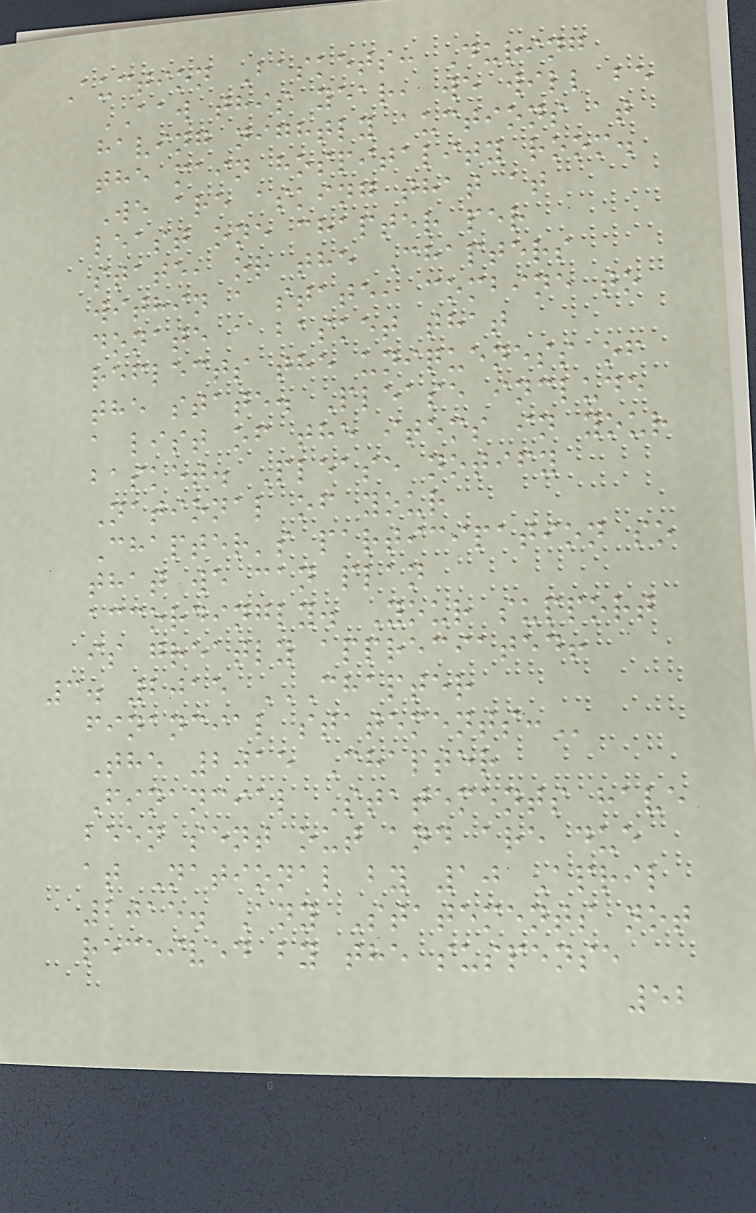Auction Baskets: During
AAW this year, we will be
having nightly auctions at
the main hospitality room.
We are asking that at
least one chapter per
state, or the Chapters
within a state, combine to
donate a basket that
reflects the uniqueness of
the state. Please include
a list of the items in your
basket. Please notify
National of your
Chapter's participation so
that we can plan
accordingly. Your support
is greatly appreciated!
3. 2015 CHAPTER
FINANCIAL STATEMENTS:
The 2015 Chapter
Financial Statements have
been sent out and are due
at National by 10 April
2015. Any Statements not
received by the suspense
52
